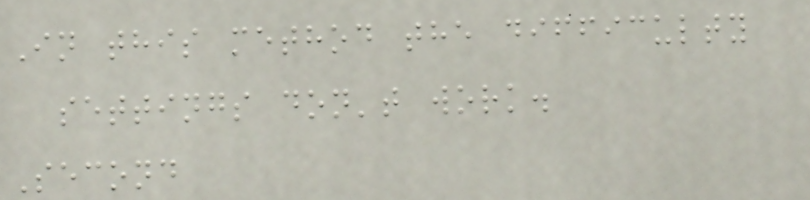In this method the difficulty
settings don't work.
Second
